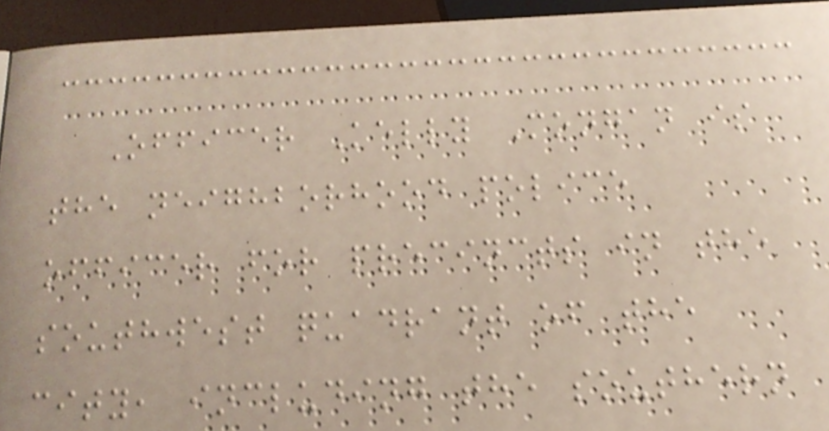Officer Kelly Mongan is
the neighborhood police
officer for precincts in the
southwest quadrant of the
city, including the southern
